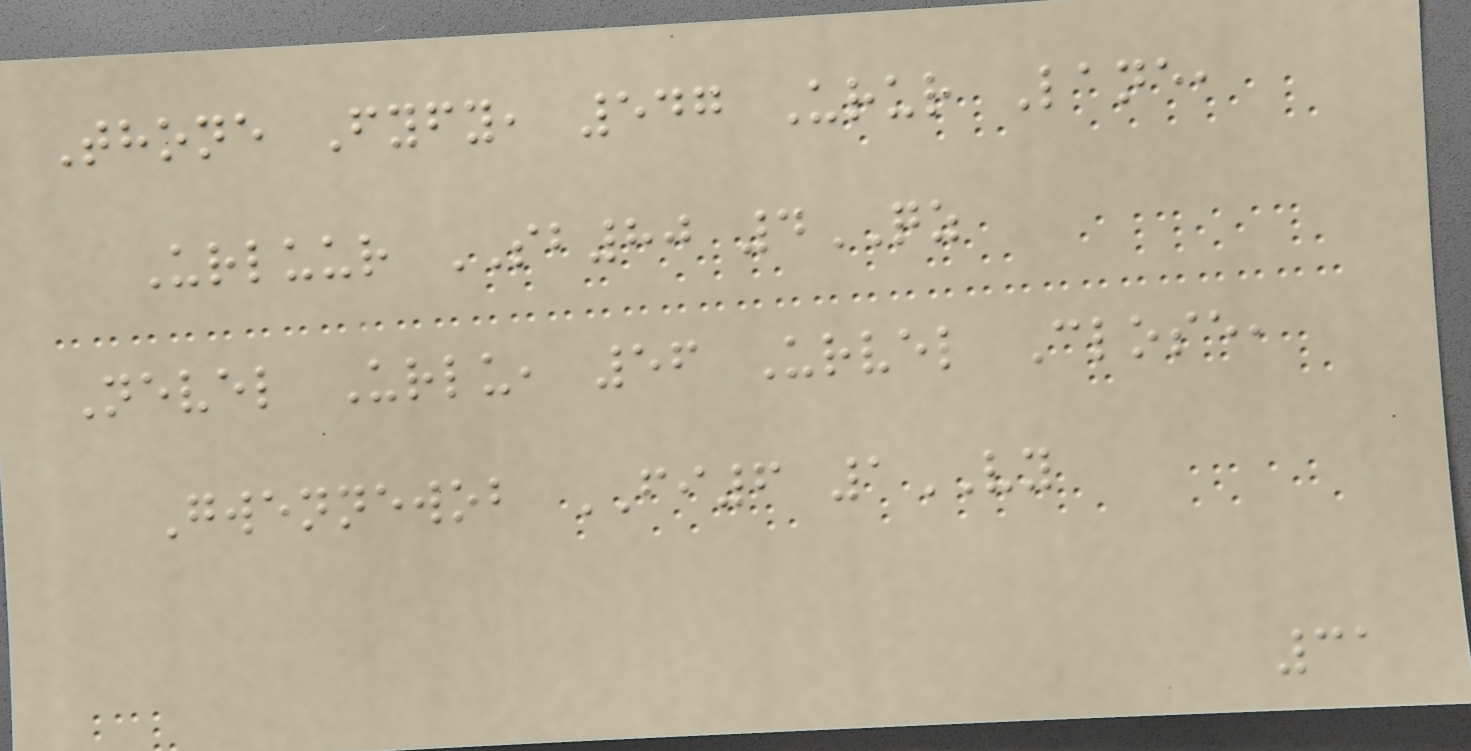Thone Fyfy, 547 Urur Lane,
Urluur SB80 4QZ
Nevel Urlu, 56 Urvel Close,
Gwennewob FI6 1VY
31
